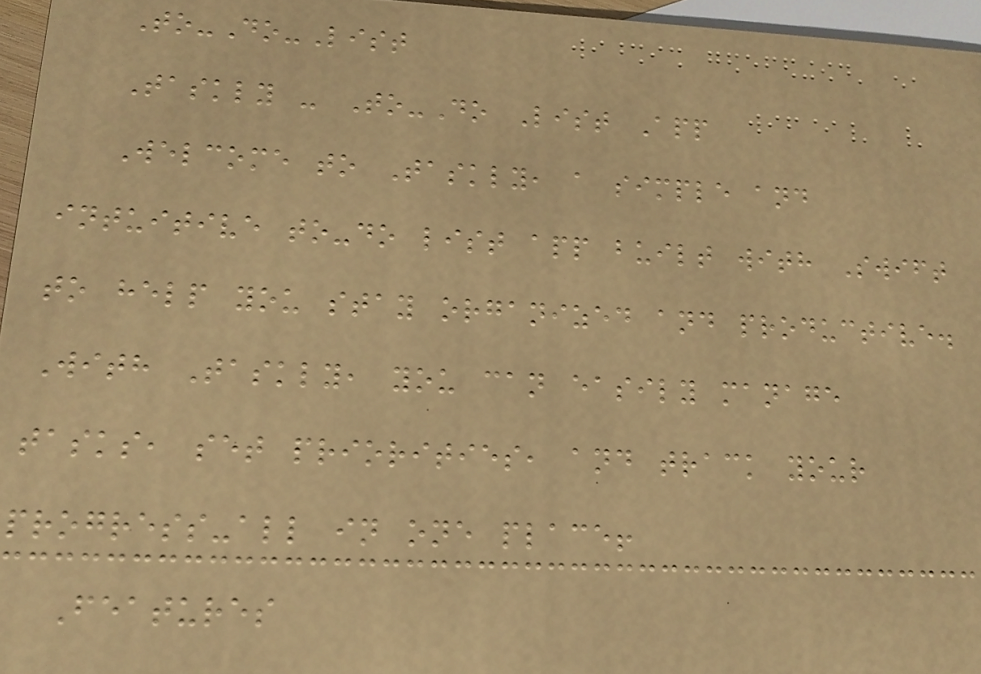To-Do-List
Taskly - To-Do List App
Welcome to Taskly, a simple and
intuitive to-do list app built with Swift
to help you stay organized and productive.
With Taskly, you can easily manage
tasks, set priorities, and track your
progress-all in one place!
Features
